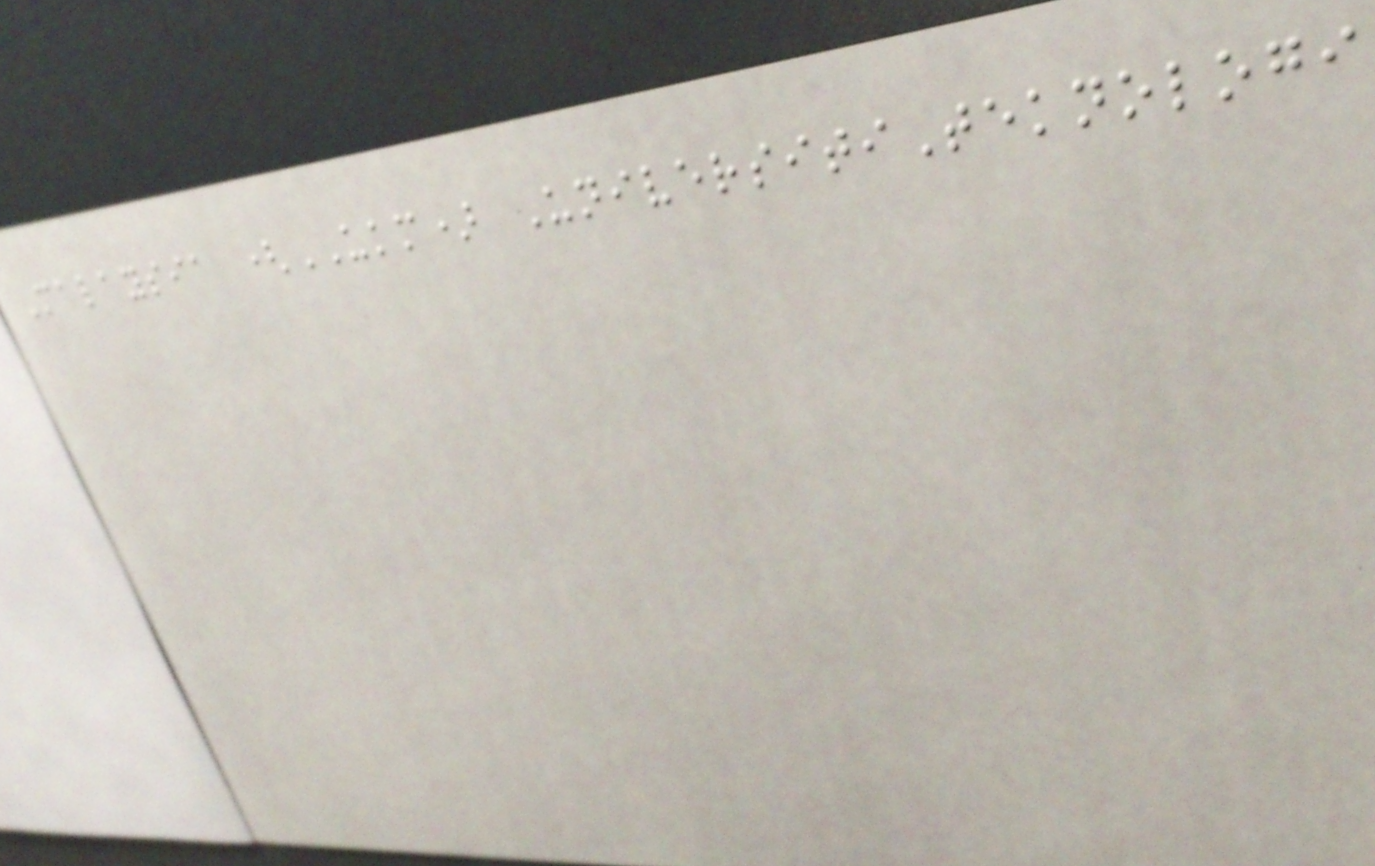Malaysia (UKM) UniversitiTeknologi
